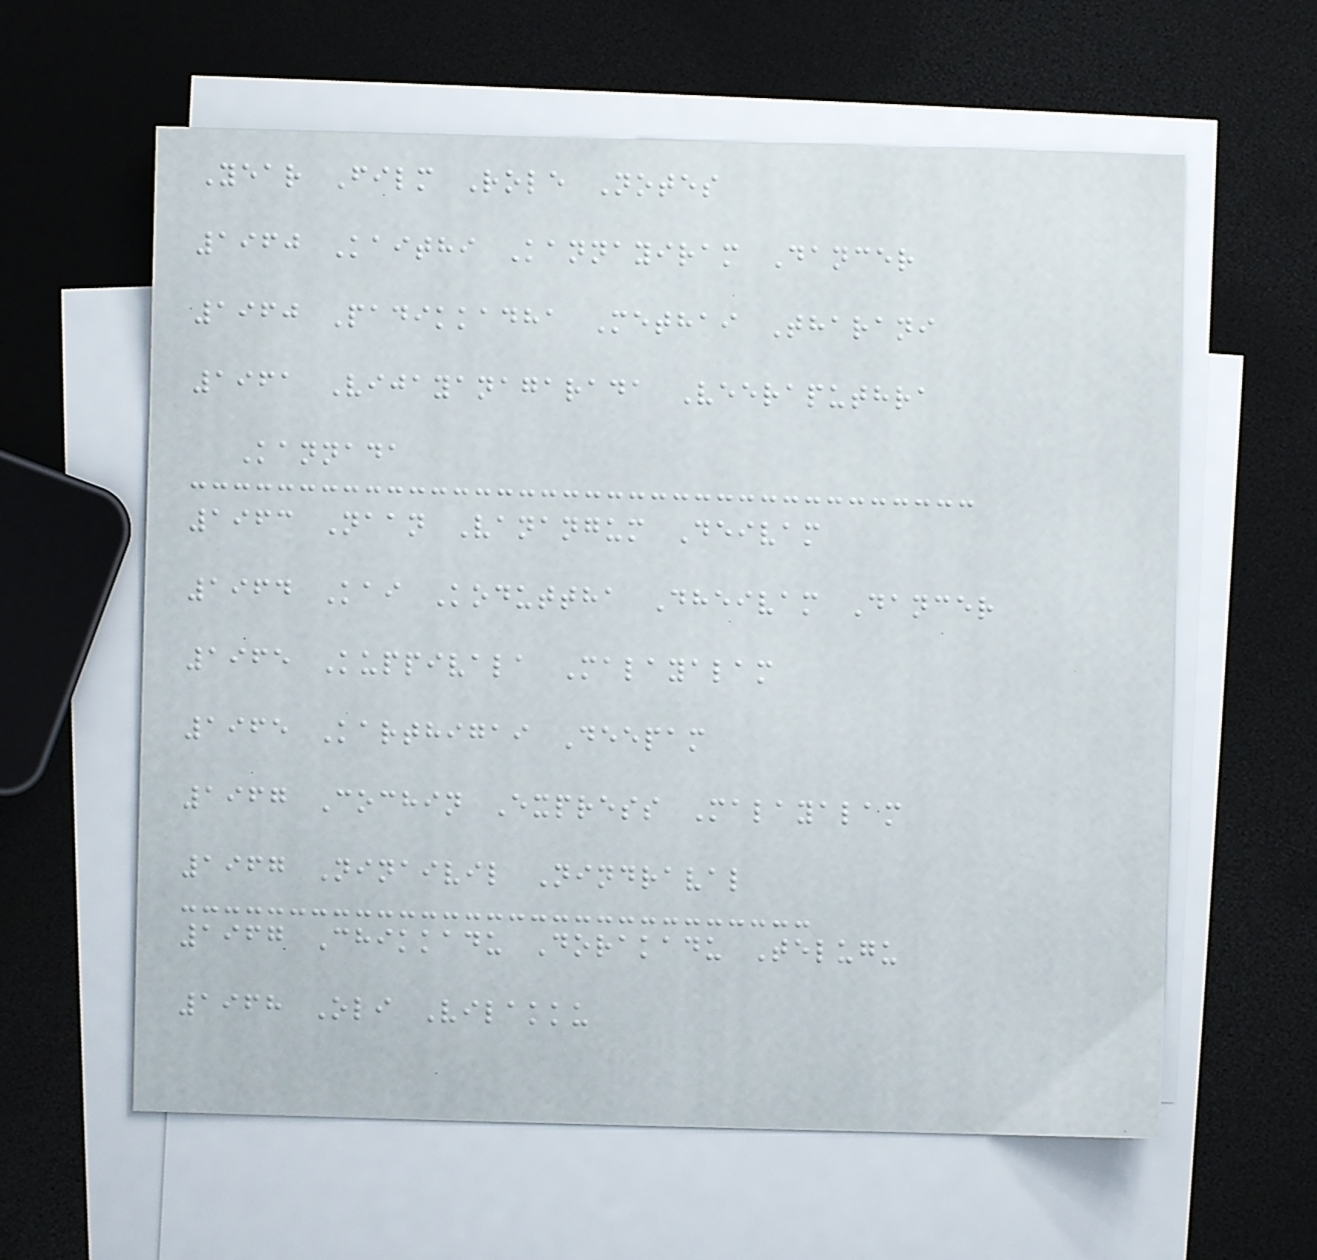Year Film Role Notes
1960 Kaithi Kannayiram Dancer
1960 Padikkadha Methai Tharani
1961 Vijayanagarada Veeraputhra
Kannada
1963 Naan Vanangum Deivam
1964 Kai Koduttha Dheivam Dancer
1965 Kuppivala Malayalam
1965 Karthigai Deepam
1967 Cochin Express Malayalam
1967 Ninaivil Nindraval
1967 Chikkadu Dorakadu Telugu
1968 Oli Vilakku
